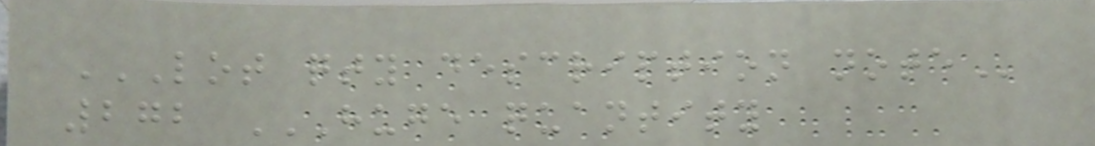LOT QTY DESCRIPTION NOTE
272 HUGE QUANTITY
